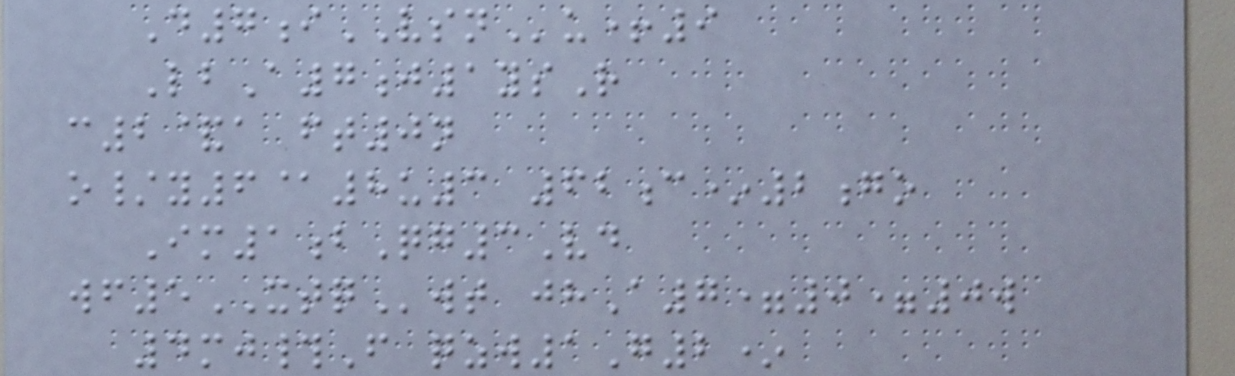D7iVSNu+9
LbA7j1ysR
c2&a ft0n
o/y6@8u3 62c*2go
Im1bQg3Vd
wf5XTQwt jhA7=0=0w
4mj#F qzw1G2*
